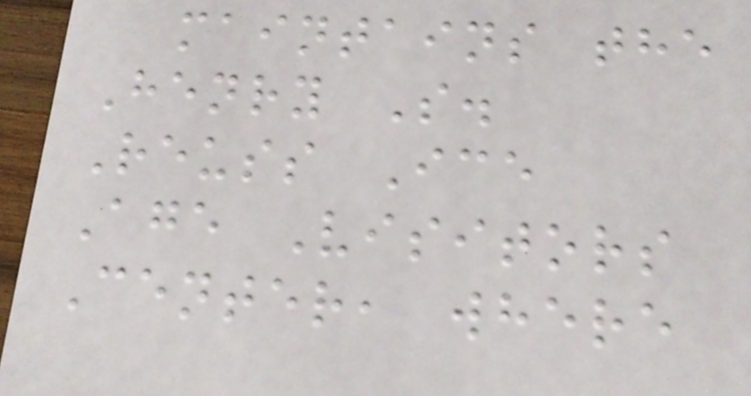maintains the
Henry S.
Reuss Ice
Age Visitors
Center, where
